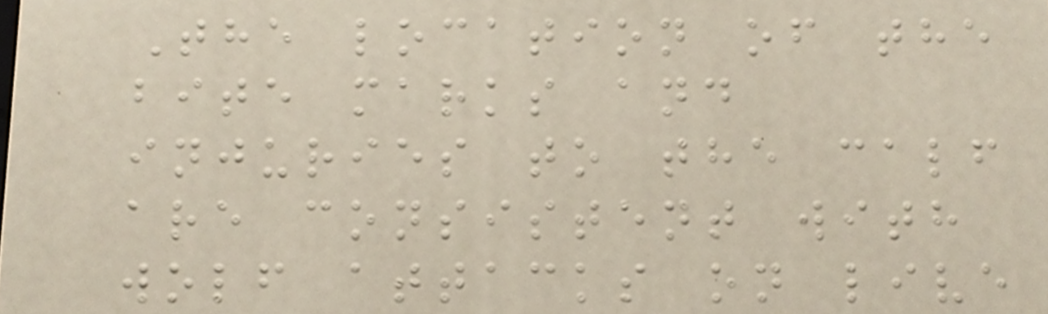The location of the
bite marks and
injuries to the calf
are consistent with
wolf attacks on live
